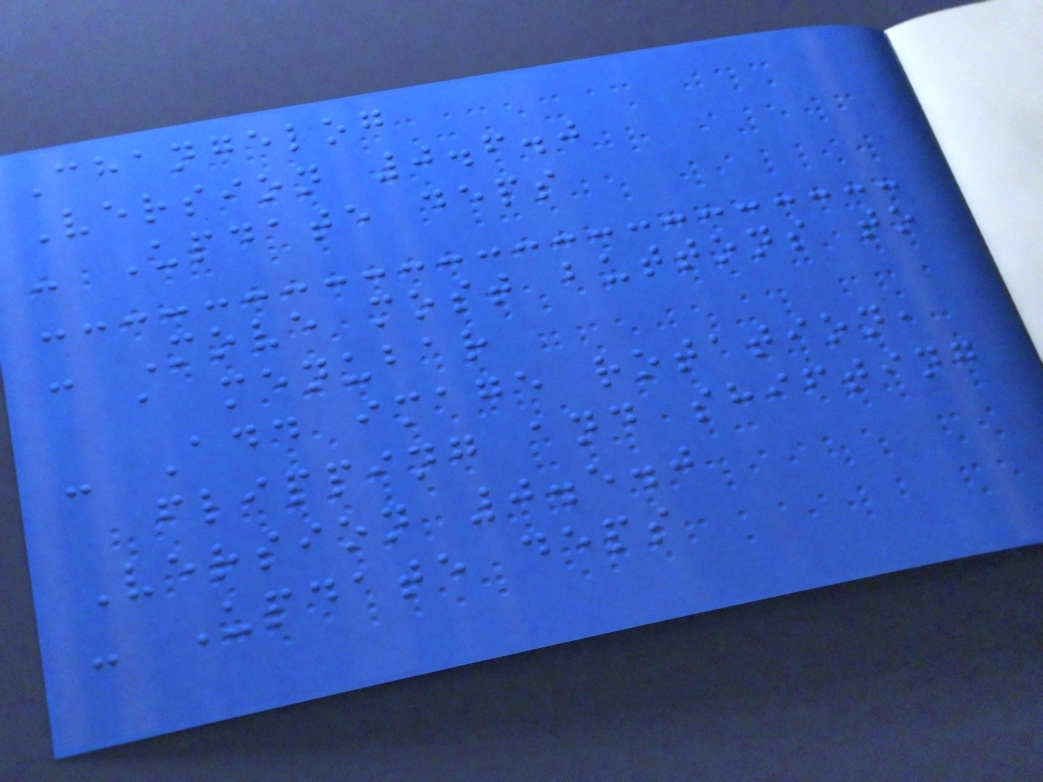Changelog
Version 0.6.0
- Update deps
- Move most buttons to
a menubar
- Add image rotation,
flipping and shifting
Version 0.5.0
- Update deps
